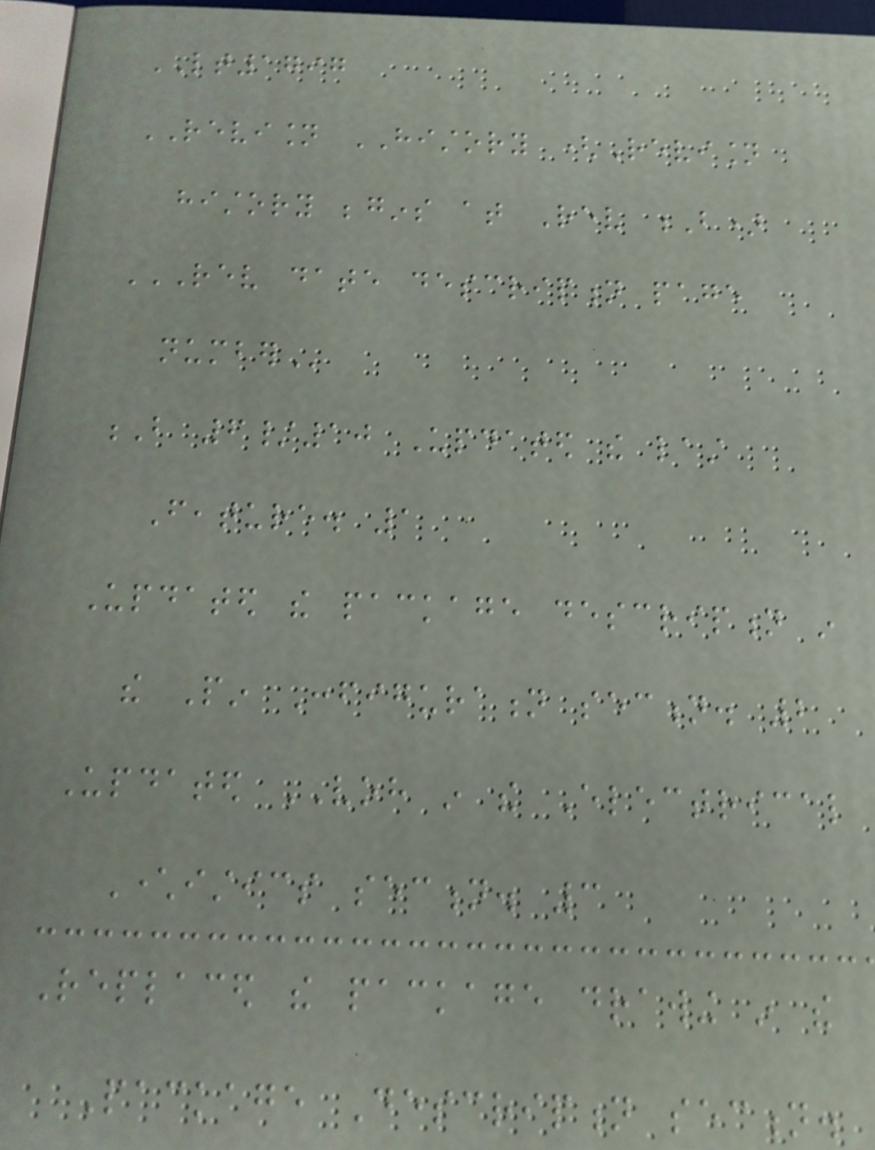LT1797
REVISION HISTORY (Revision
history begins at Rev B)
REV DATE DESCRIPTION PAGE
NUMBER
B 6/10 Updated the last
Feature. 1
Updated the package description in
the Pin Configuration section. 2
Updated VOH in the Electrical
Characteristics section. 3
Replaced the package drawing in the
Package Description section.
